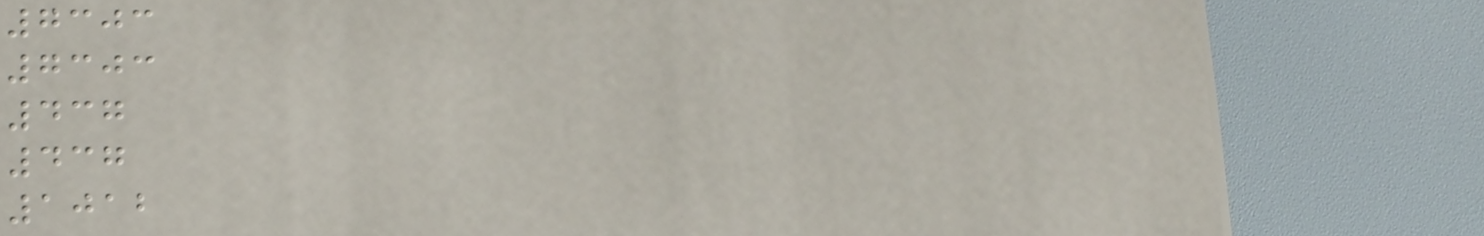7303
7303
437
437
1012
